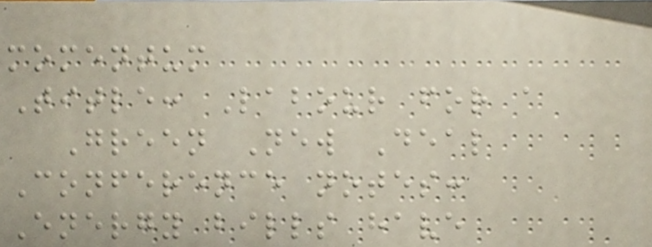momentum
Title: Labour for a
Green New Deal
Conference notes:
Energy bills have
